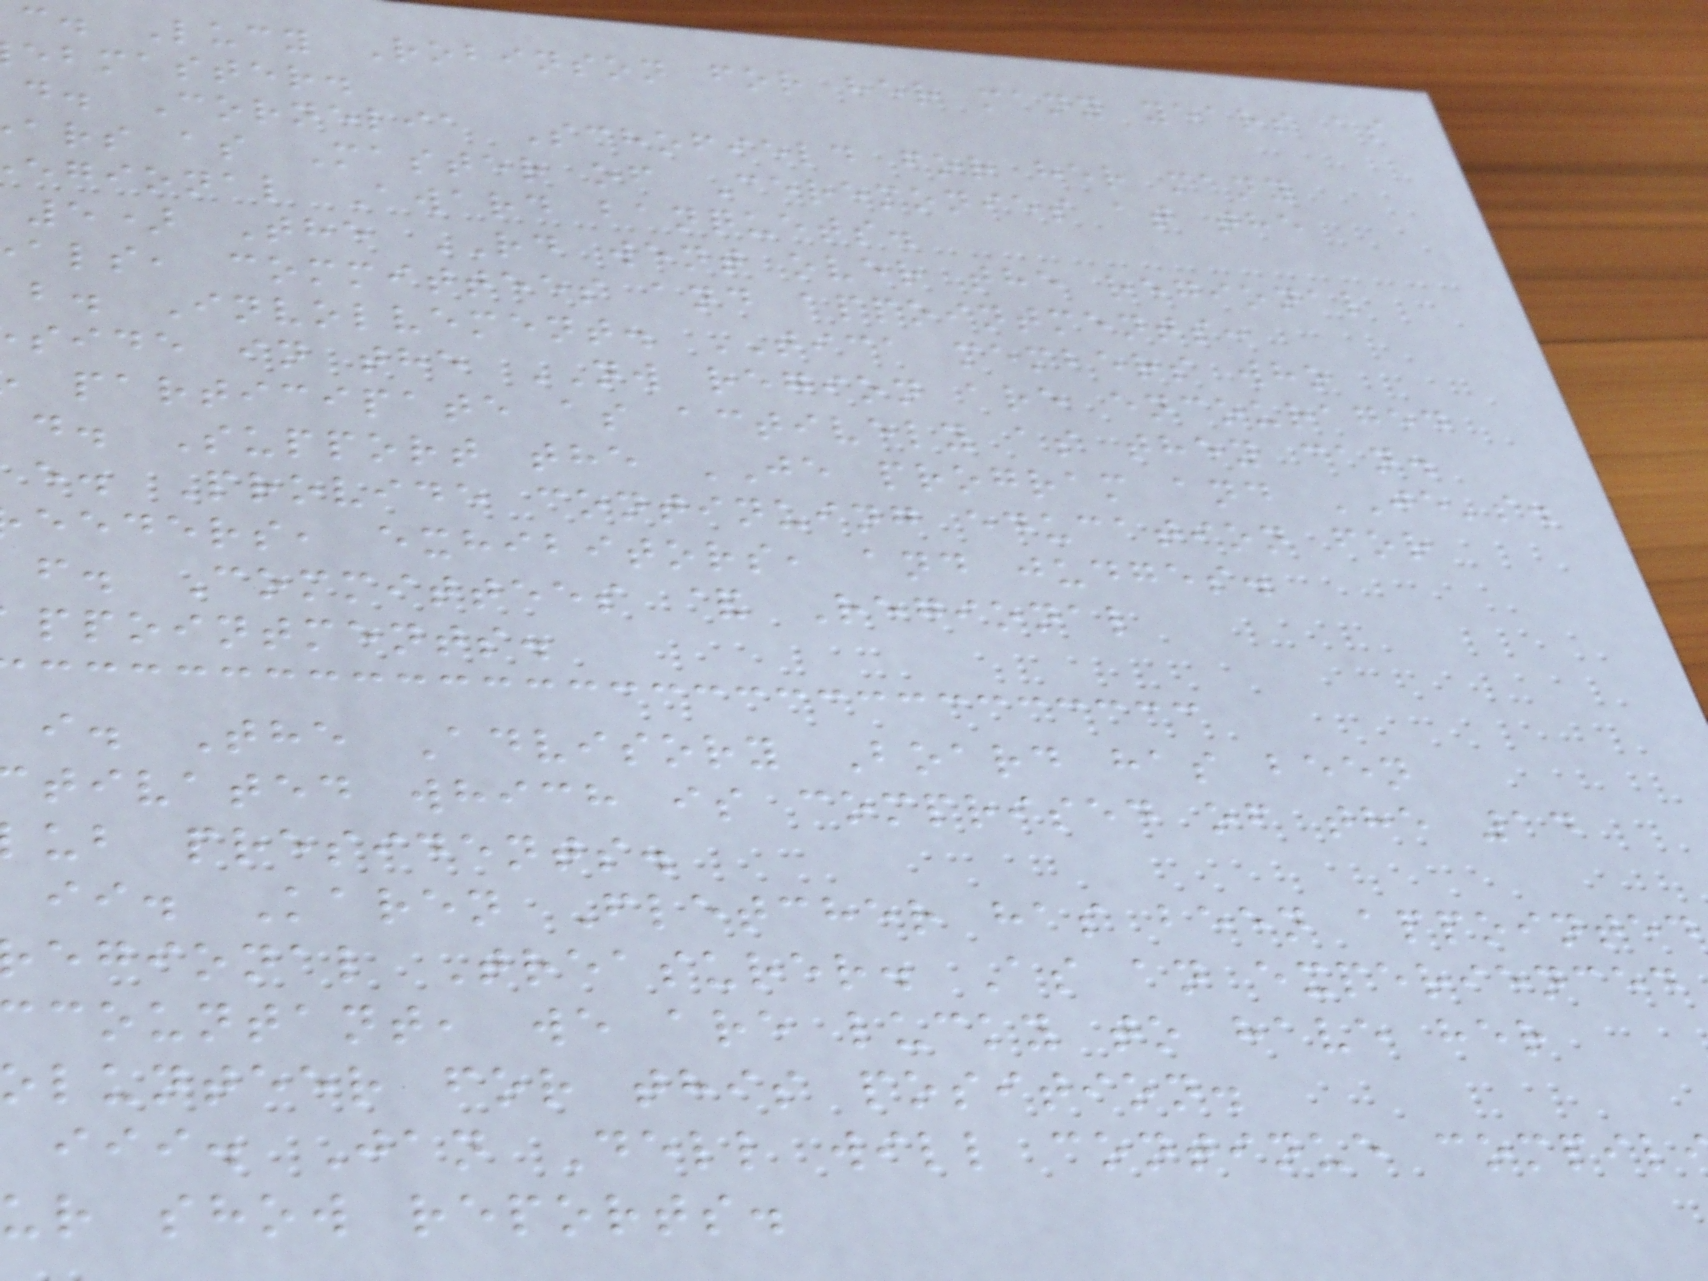c. Lucy Robinson for her many years as
ebmaster.
d. Cornelia Schofield for her many
ars as Master of Ceremonies at the
egional Award banquets.
5) The RD went over the regional
als, committees and appointments:
b. Involvement. TICA members who
side in the NW region are encouraged
participate as actively as they can.
d. Support the JE program and JE's.
e. Provide continuing education for
eeders, exhibitors, and judges.
f. Committees & Regional
ppointments.
i. The Advisory Board has been
tivated which is comprised of the 14
ub presidents.
ii. Karen Fletcher has been appointed
egional Treasurer. As an experienced
countant, we are lucky to have her
lunteer for this position.
iii. Jan Dell will continue compil
ur show reports.
